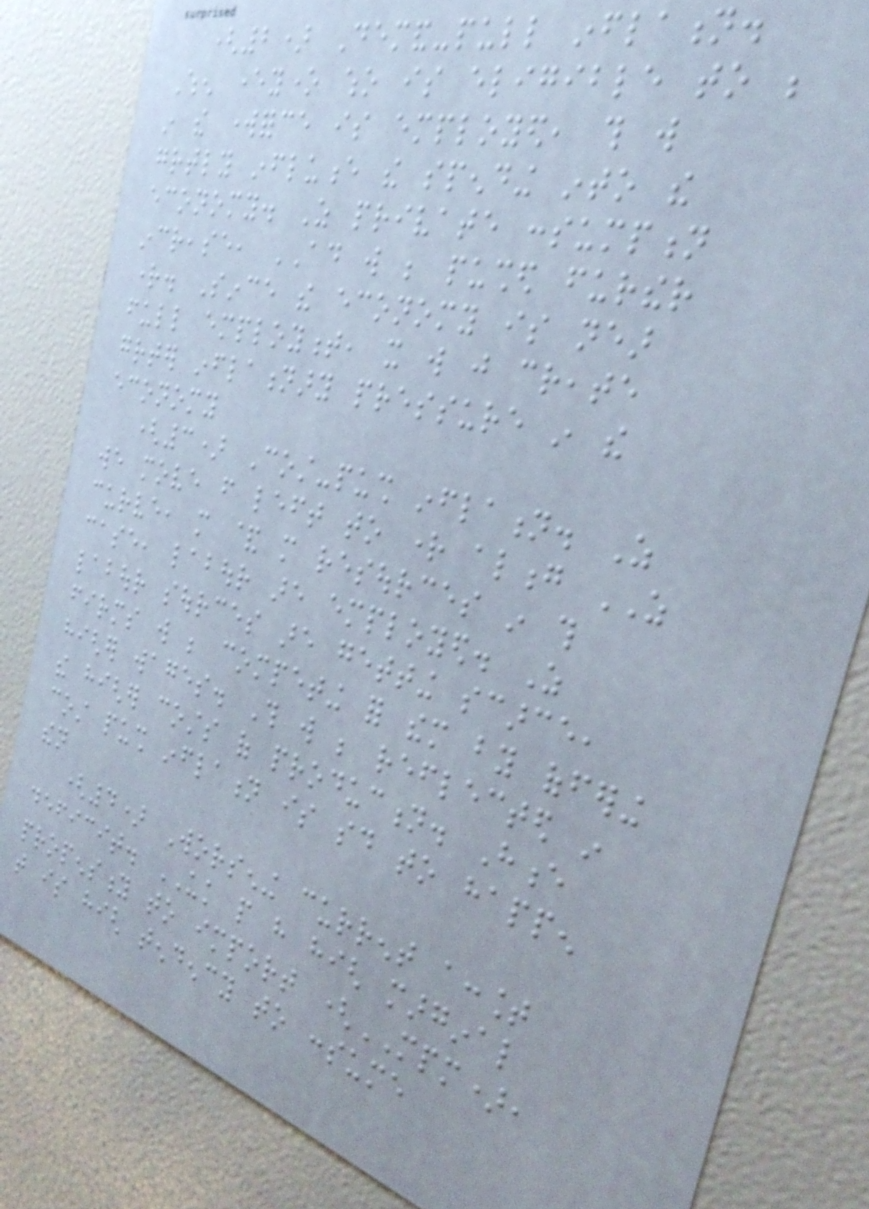(2) Demand-pull inflation.
When everyone who is eligible to be
in the workforce is employed, this will
greatly influence the spending into the
economy. As private consumption
increase, AD will be pushed further
right. Since the economy is near
full employment, it will just create
greater inflationary pressure in the
economy
(3) Cost-push inflation. As
we move from left to right along AS
curve, more & more resources in this
case, labour are employed. As
labour sources are getting scarce,
firms will be competing for them by offering
higher wages. This will be reflected in
the higher costs of production. Hence
cost push inflation is said to happen
then
(4) Worsening current account
deficit. UK people have high marginal
propensity to import (MPM),
that is high tendency to consume
